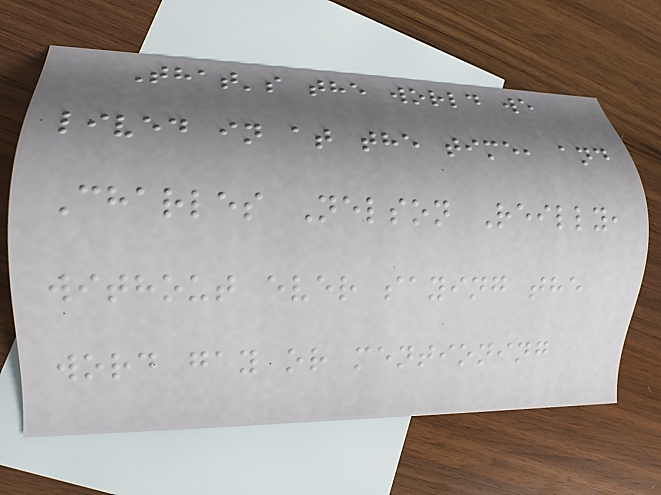That's the world we
lived in at the time, and
Charles Nelson Reilly,
without ever saying the
word gay or mentioning
